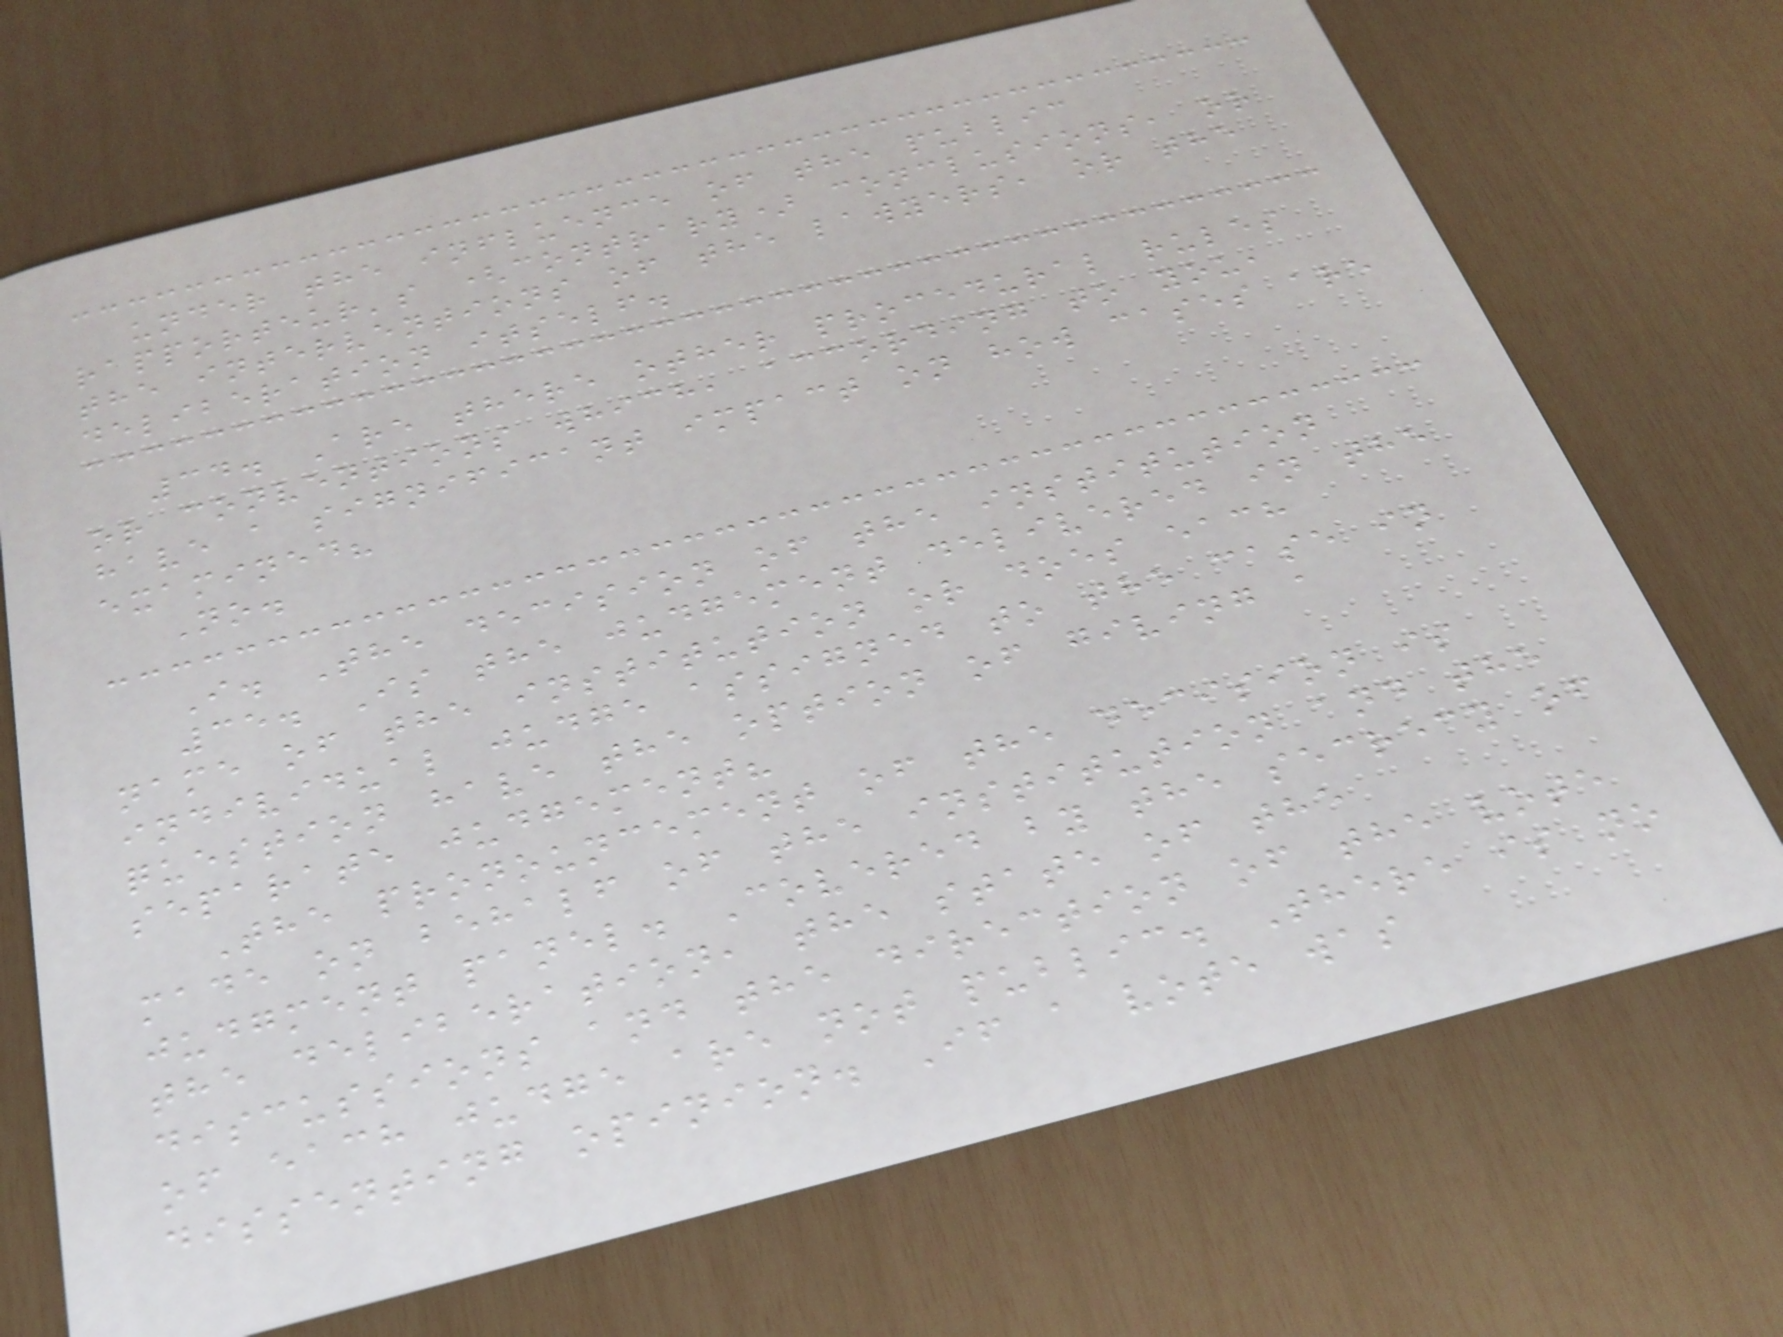under the influence of the public
rapporteur's (contrary) conclusions, or
the interventions of the lawyers, or the
deliberation itself.
34. Are there other procedural rules
or conventions which, according to you,
have a significant impact on how cases are
examined?
No.
I. The decision of the institution
35. Is the judgement delivered in the
name of the institution or does each
individual judge assigned to the case in
question have the option of giving a
separate judgement?
The pronouncement of the decision is
made on behalf of the institution and the
judgment panel. Covered by the secrecy of
the deliberation, the state of the
discussions and the direction of the vote
of each judge are not public. There is no
dissenting opinion. If a vote was
